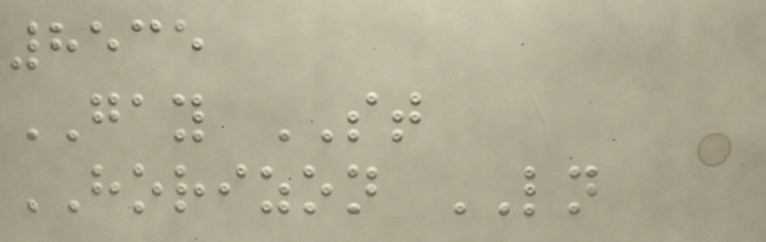8535
GAY ST
HORIZON LN
